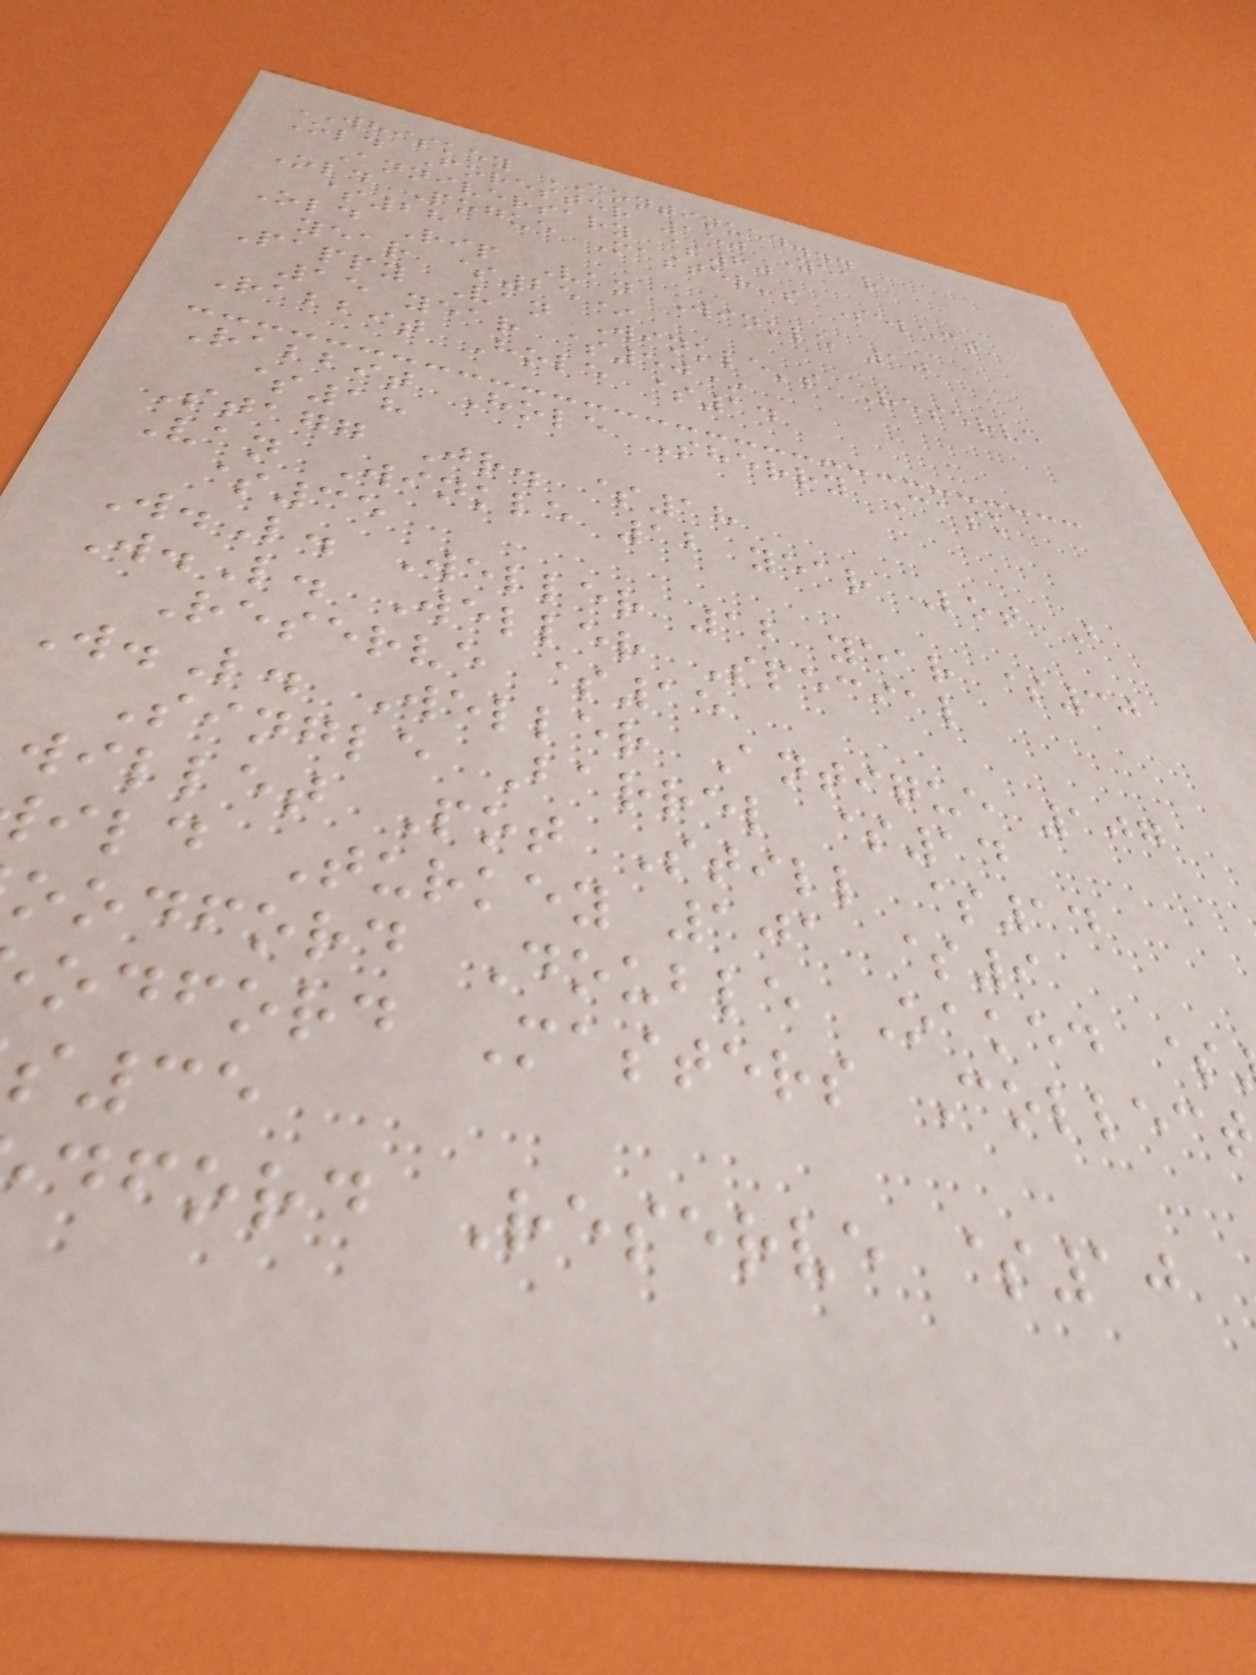WHISKEY CONTINUED...
Old Forester 150 Year
Anniversary $60
Old Pogue Master's Select
$28
Old Rip Van Winkle 10
year $25*
Pappy Van Winkle's Reserve
15 year $50*
Rabbit Hole $14
Rabbit Hole Sherry Cask
$18
Stagg Jr. $18
Van Winkle 12 year Lot B
$35
W.L. Weller 12 year $30
W.L. Weller Special
Reserve $15
W.L. Weller Antique 107
Single Barrel $14
willet Pot Still $14
ild Turkey 101 $9
oodford Double Oaked $
odford Masters Collec
dford Reserve $10
